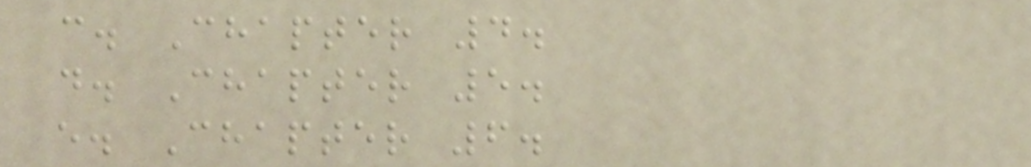c. Chapter 4.
d. Chapter 5.
e. Chapter 6.
